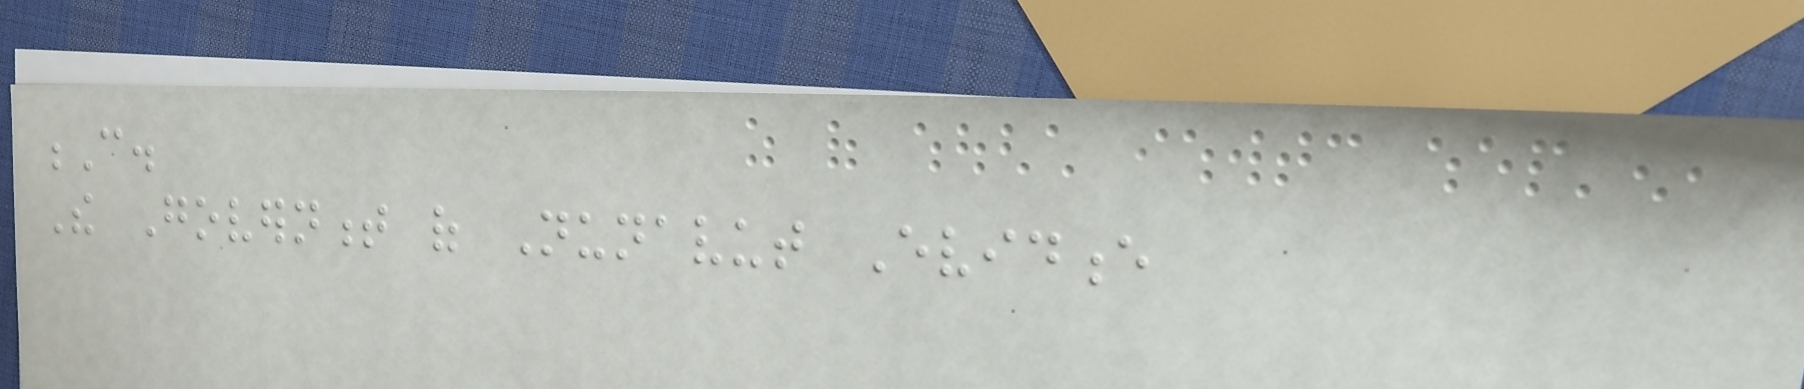C.
The Government of Nunavut Evidence
